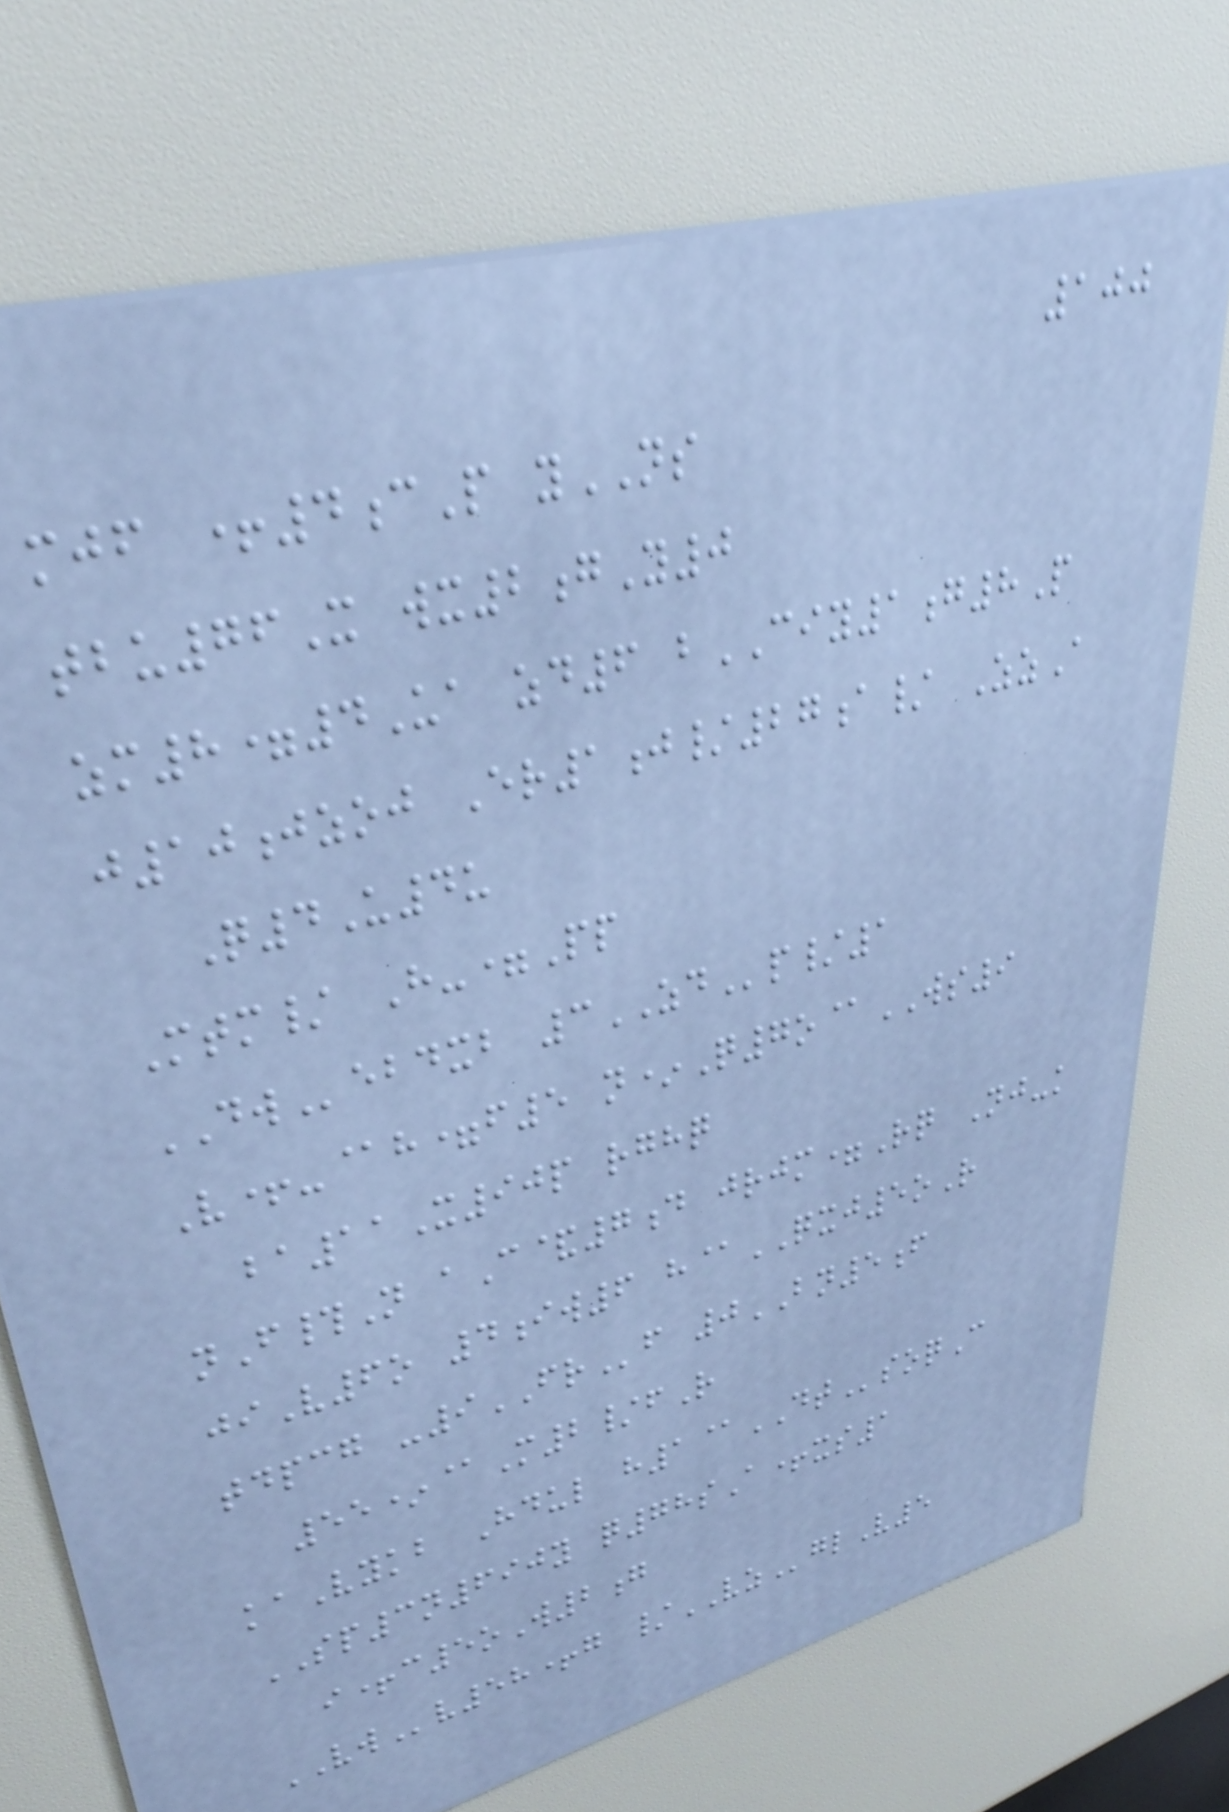100
mjf +4cP yNS
tbu76X wx2gY0
zm8=4Ua zd6 bCIY1g8P
j10jzoj Er1j/27a/ ZzA
Q4U4u
Mtm/ H-=Pp
DWebdxb 3ZDp/1
V+-@h=f5 n*Q7o@WS9
ba11X90p rghq
nF#N aC&7d jrjm=Rq Nj-k
jiV6o 4iw6 h@QXJ5oR
tdpcg -9FRf 0BN5f
55*@M2/fR
kaVykb Hdul h1@DTsoqC
SP3n690y q78sA+xs1
i+c5oW2g
VWv58+g /VZglV5
